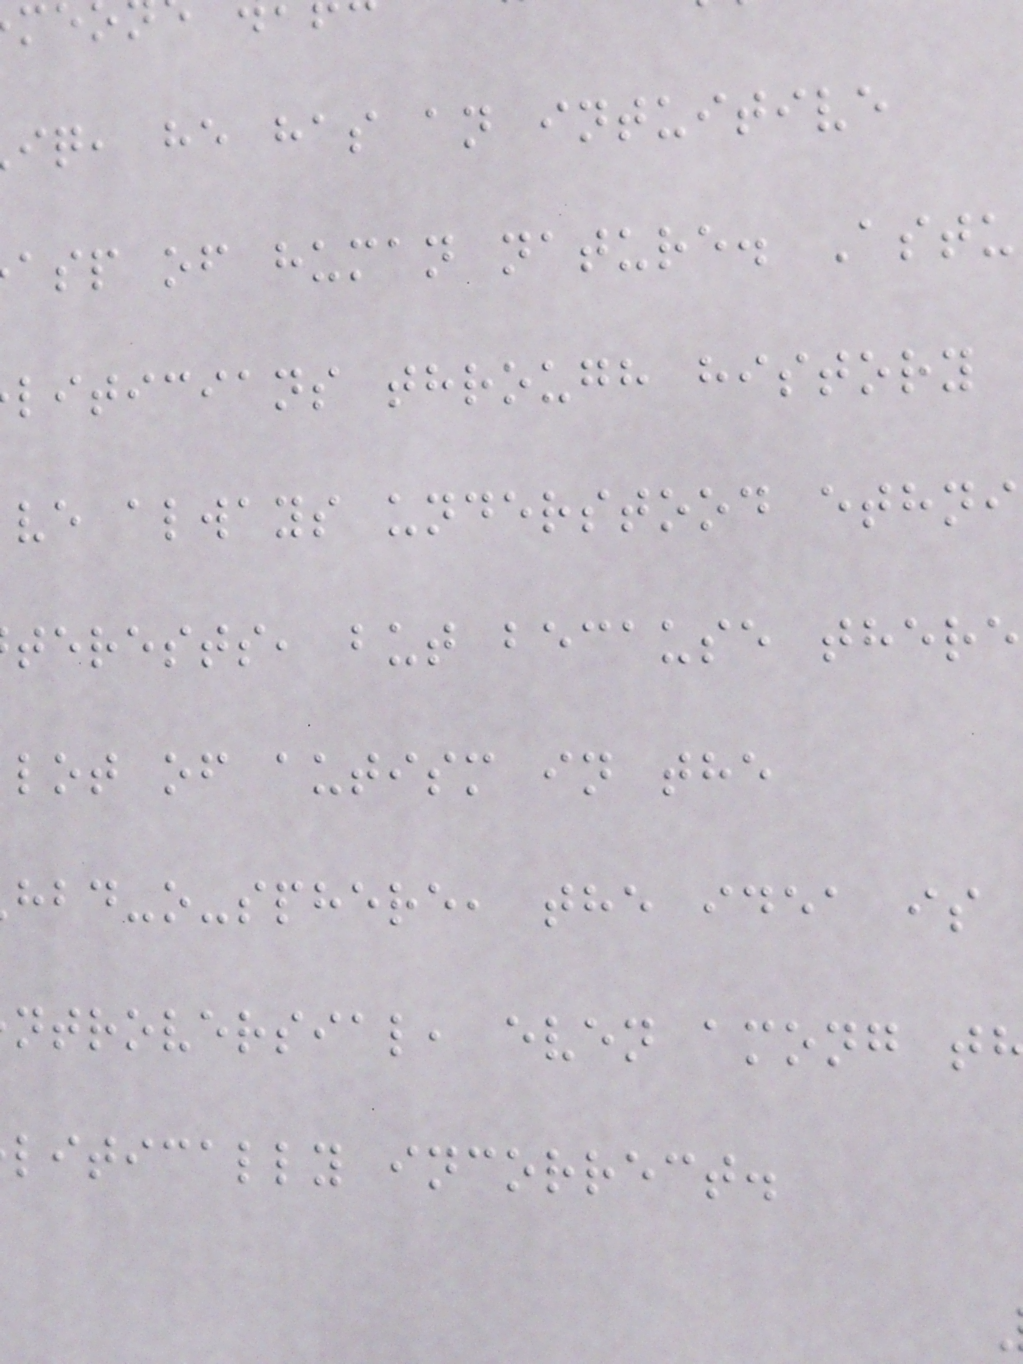iq, he has an intuitive
asp of human nature. Astu
liticians through history
ve always understood ethni
terests, but because there
lot of autism in the
hbd-o-sphere, the idea is
ntroversial, even among t
litically incorrect.
